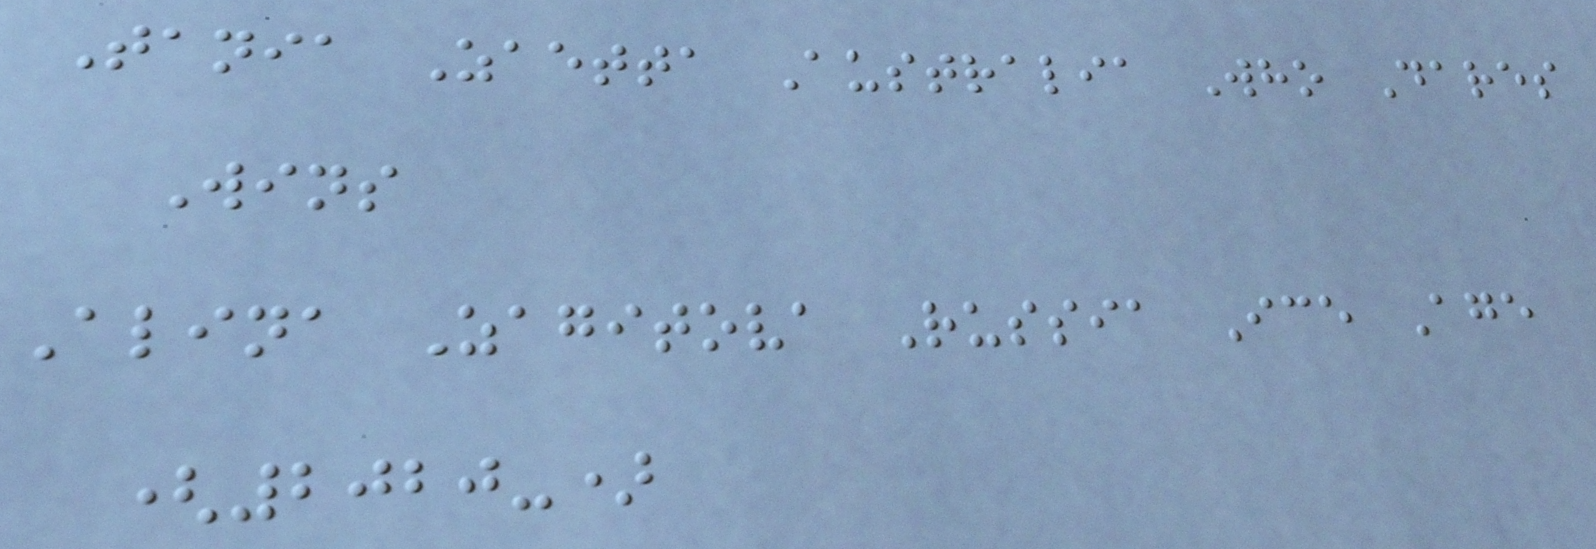Tania Zaetta Australia Who Dares
Wins
Alina Zagitova Russia Ice Age
(2020-)
